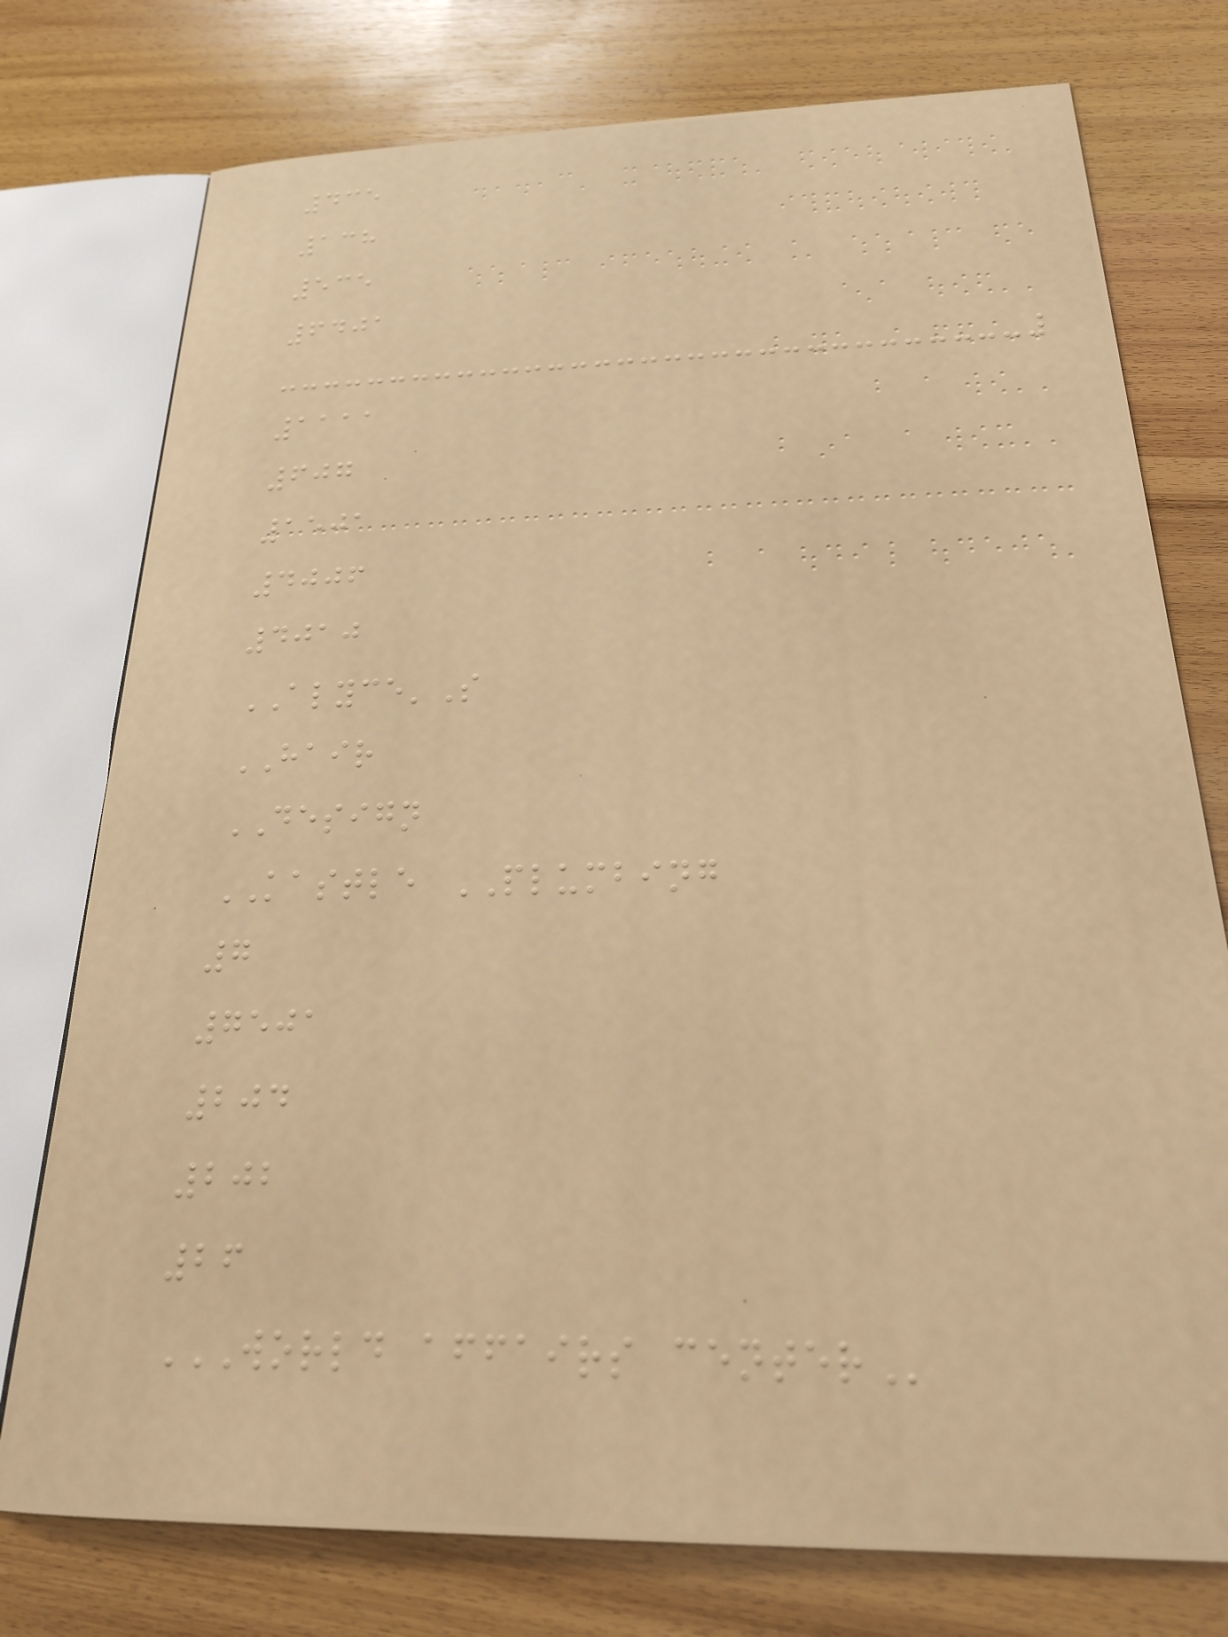435
138
535
6401
1111
607
1501
4006
4010
ALYCE'S
HAIR
DESIGN
KASTLE PLUMBING
7
7501
204
202
26
WORLD AFFAIRS CENTER
